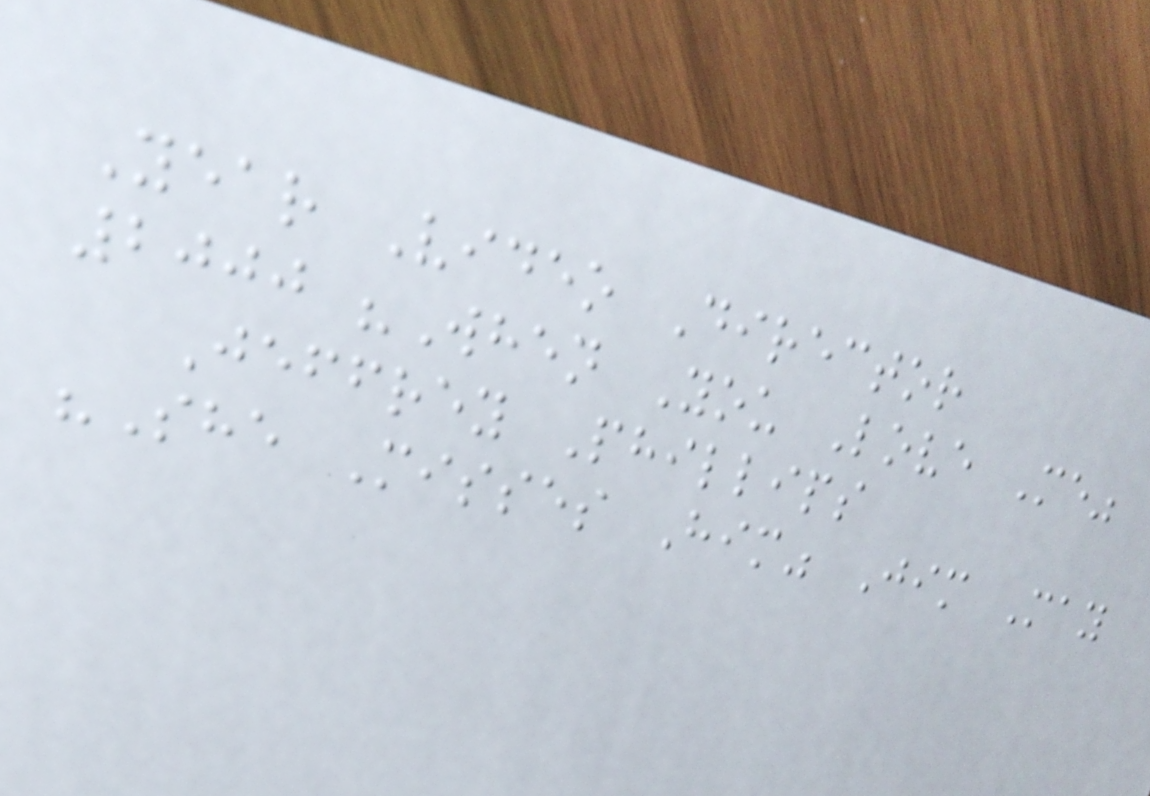Year Video Director
2000 "When You Love Me"
Jeffrey Phillips
"She Misses Him" Jim May
